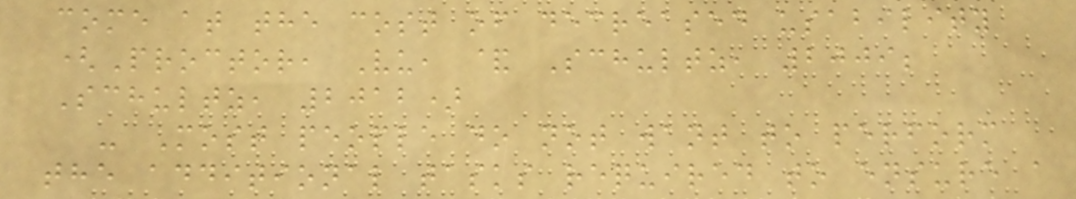come at the cost of decreased usability
(Proctor, Vu, & Schultz, 2009;
Schultz, 2012)
- Most people do not want to perform
the additional tasks required to ensure a
